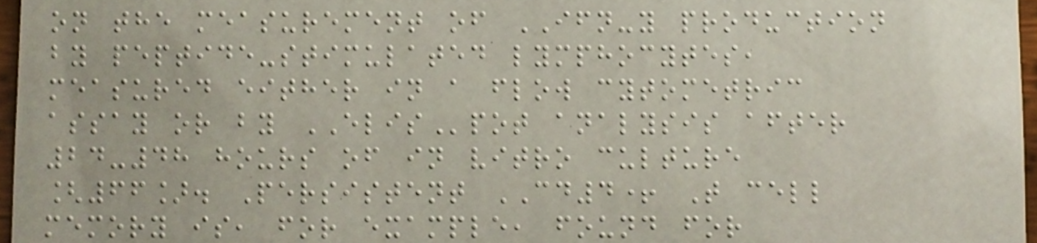on the measurement of IFN-y production
by peptide-stimulated lymphocytes,
measured either in a flow cytometric
assay or by ELISpot analysis after
24-48 hours of in vitro culture
[66]. Persistent CD4+ T cell
memory is, for example, found for
